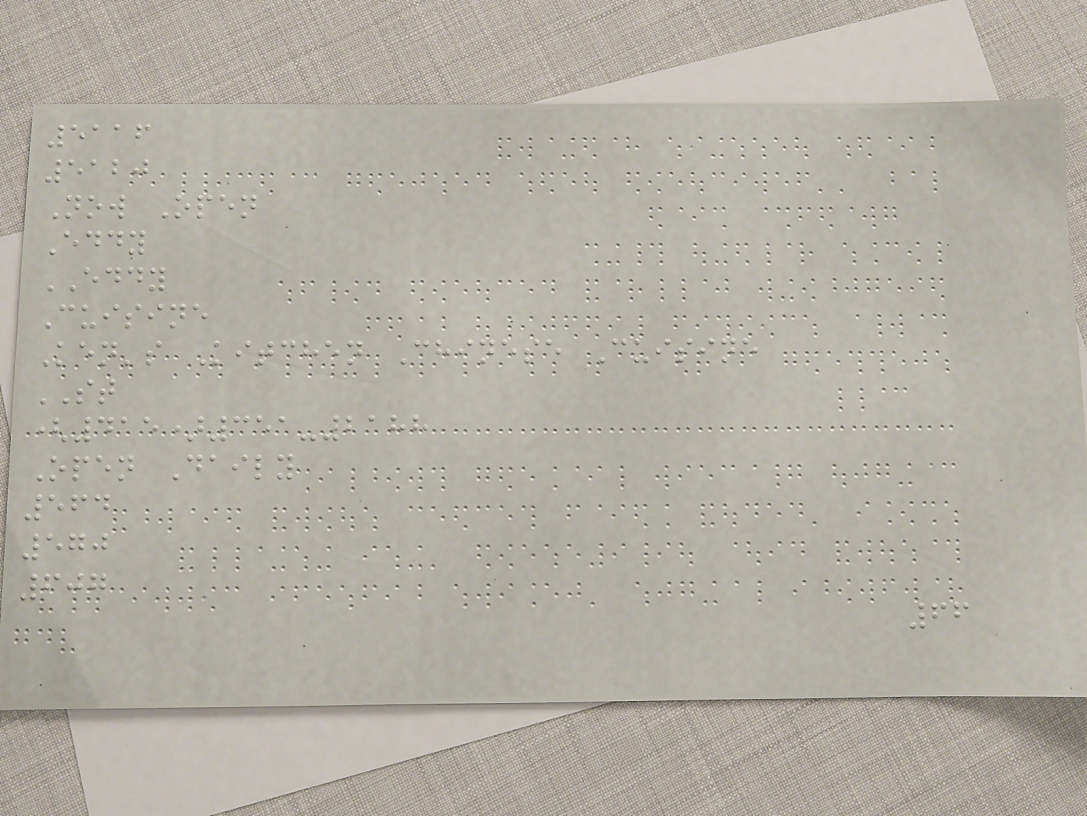5116
5120
Now Open
Eddy
EDDY
Cuisine
Ken's Kitchen Chinese Cuisine
ST
(415)351-2188
Open Daily
564
570
607
66
